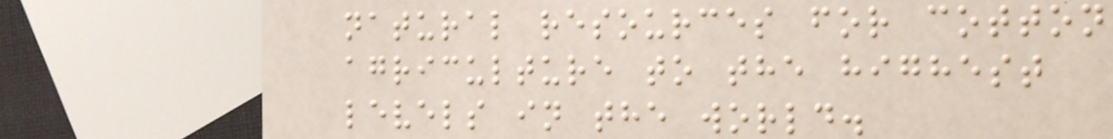natural resources for cotton
agriculture to the highest
levels in the world.
